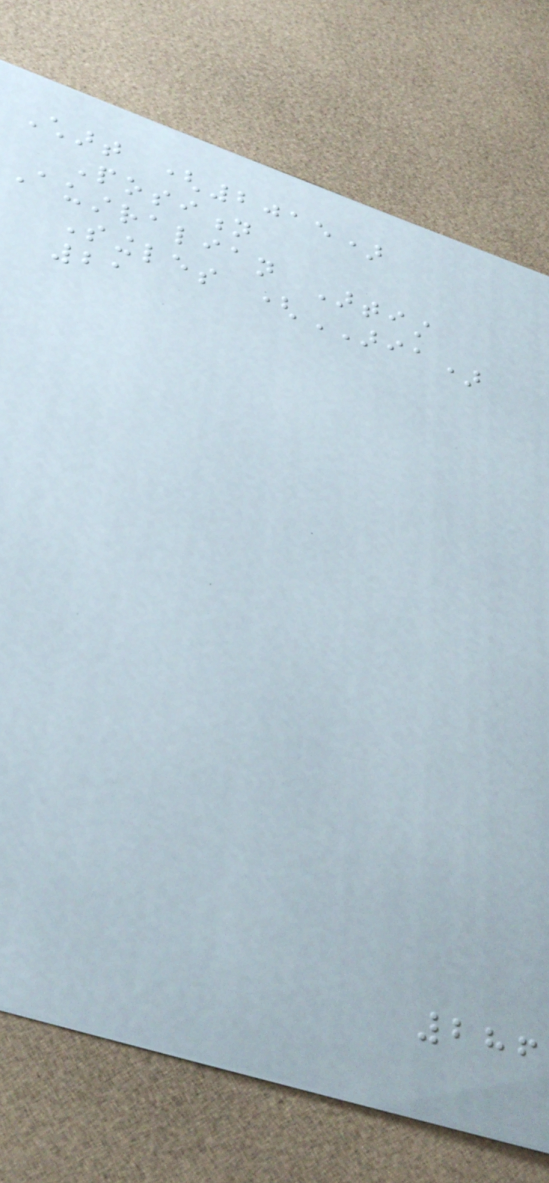Chart (2015)
Position
Australian Artist
Singles (ARIA)
21
286
